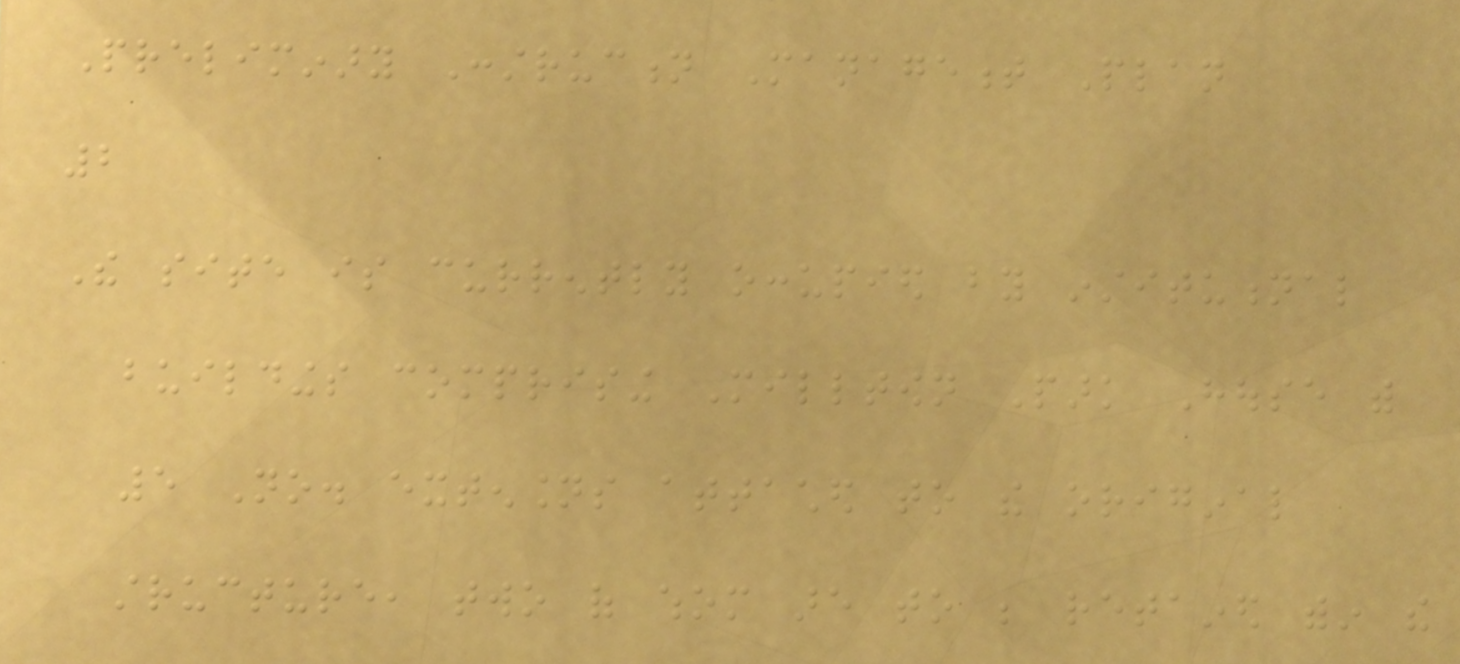Preliminary Construction Management Plan
2
The site is currently occupied by institutional
buildings comprising Milltown Park House with
5 No. extensions attached to the original
structure, two of whom are to be retained within the
